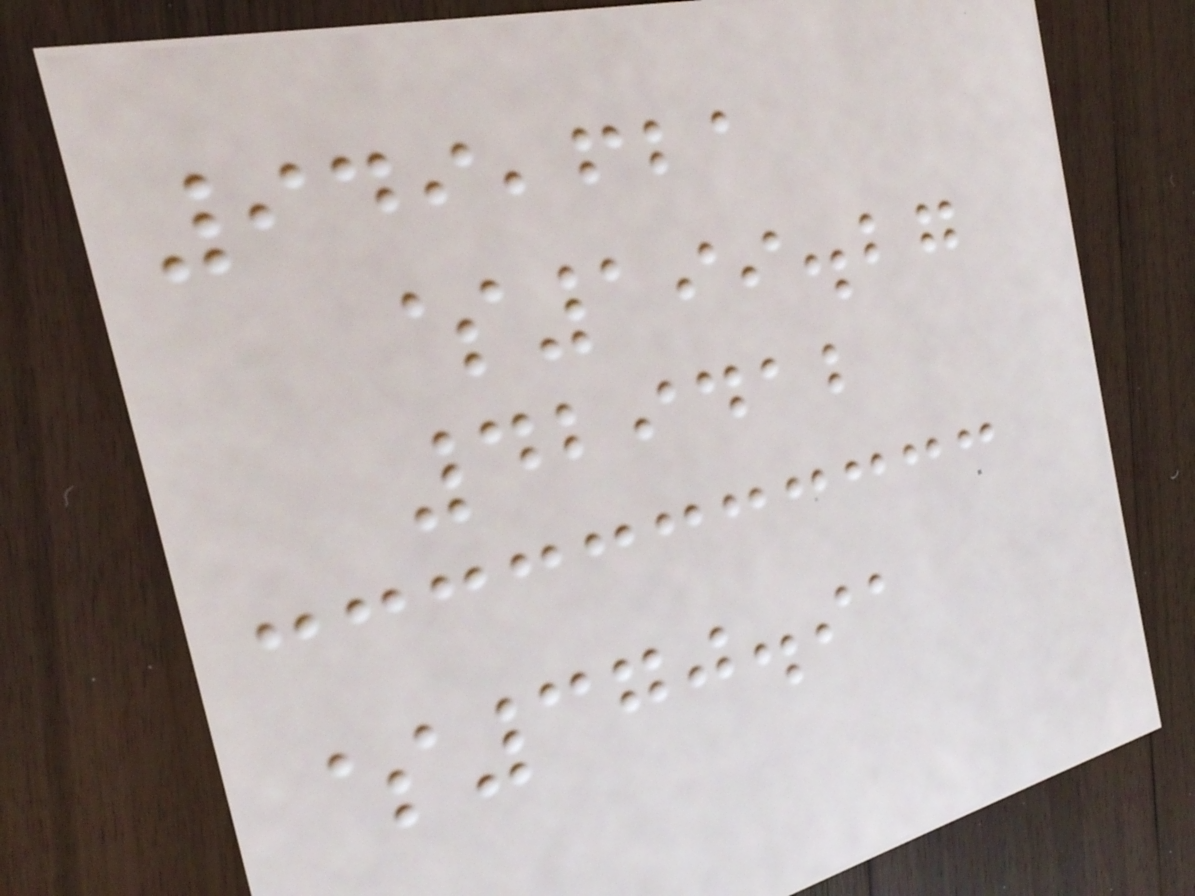949,621
$199.27
429412
$370.91
